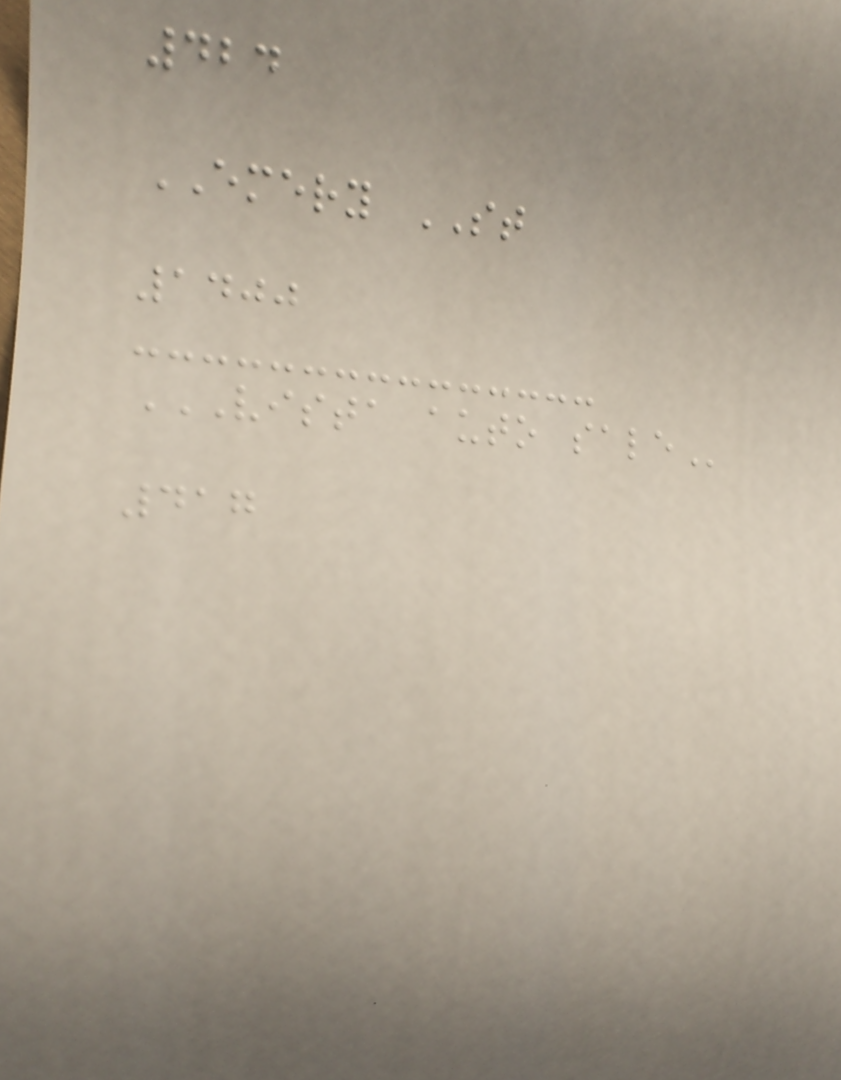424
EMERY ST
1400
VISTA AUTO SALE
417
